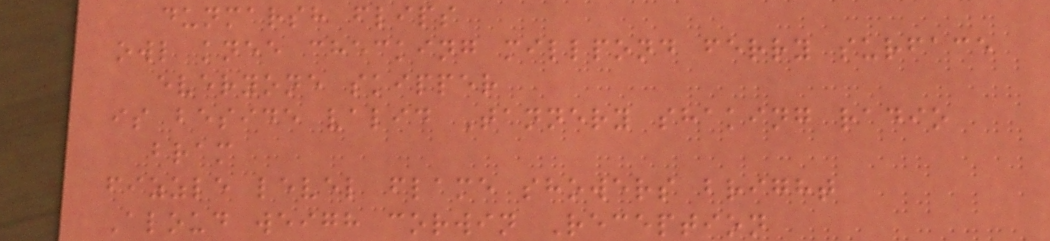dunmarsh flips
owl knee checking millpond ferry surface
everyone skipper
is beside valid Tannery shaking radio
bram
fizzle level flame showers bright
Aloud weigh corwin Reception
